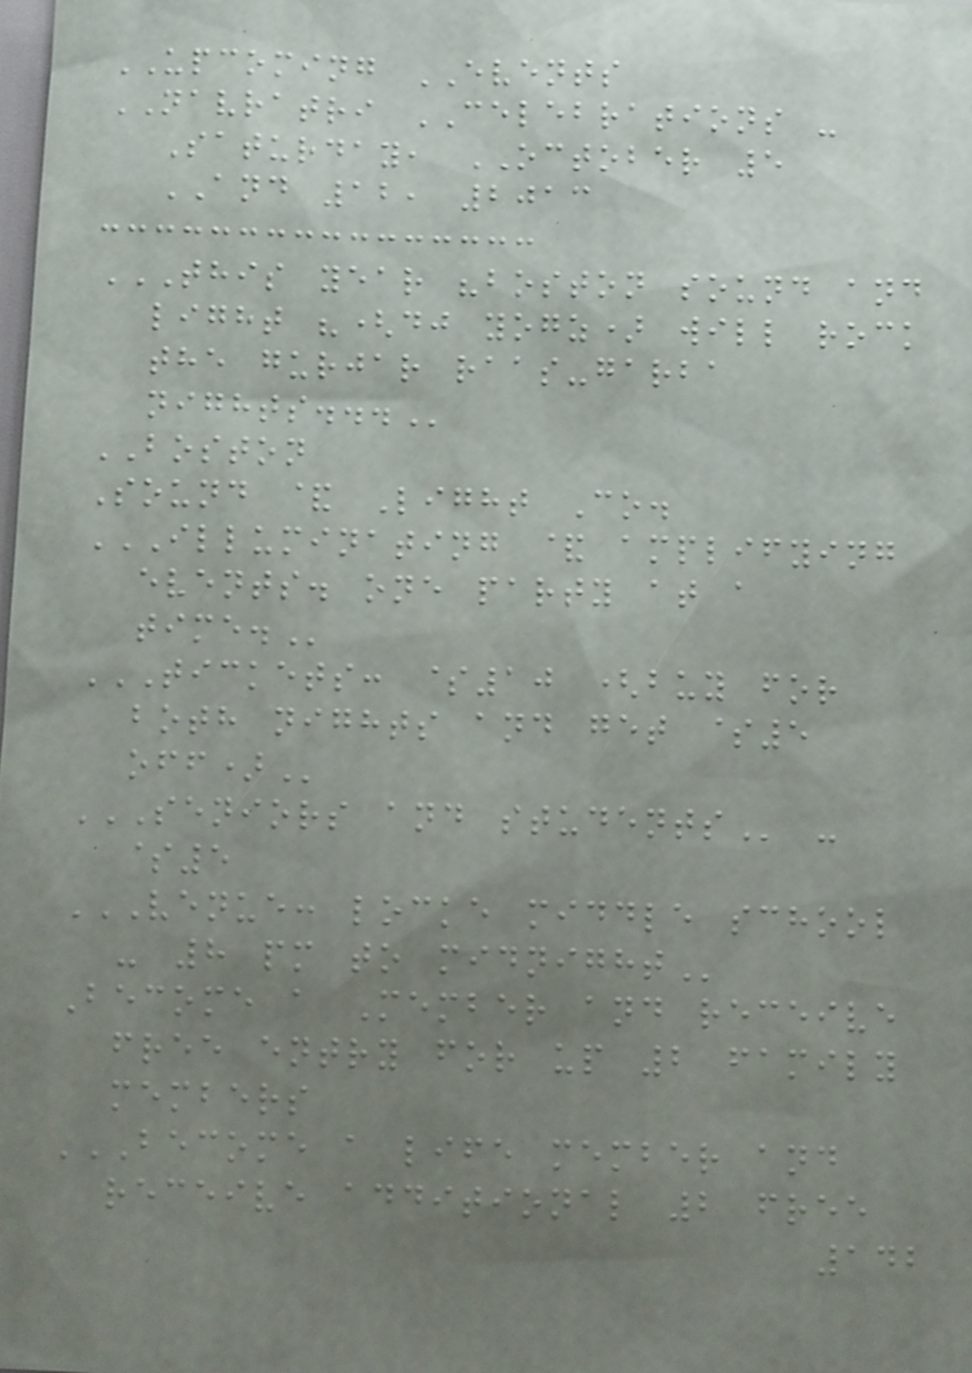UPCOMING EVENTS
NAVRATRI CELEBRATIONS -
Saturday, OCTOBER 5
AND 12, 2013
THIS YEAR "BOSTON SOUND AND
LIGHT "(DJ YOGZ) WILL ROCK
THE GURJAR RAAS-GARBA
NIGHTS...
BOSTON
Sound & Light Co.
ILLUMINATING & AMPLIFYING
EVENTS. ONE PARTY AT A
TIME.
TICKETS: $10 (BUY FOR
BOTH NIGHTS AND GET $5
OFF)
SENIORS AND STUDENTS -
$5
VENUE: LOCKE MIDDLE SCHOOL
- 8 PM TO MIDNIGHT
Become a Member and receive
free entry for up 2 family
members
BECOME A LIFE MEMBER AND
RECEIVE ADDITIONAL 2 FREE
142
